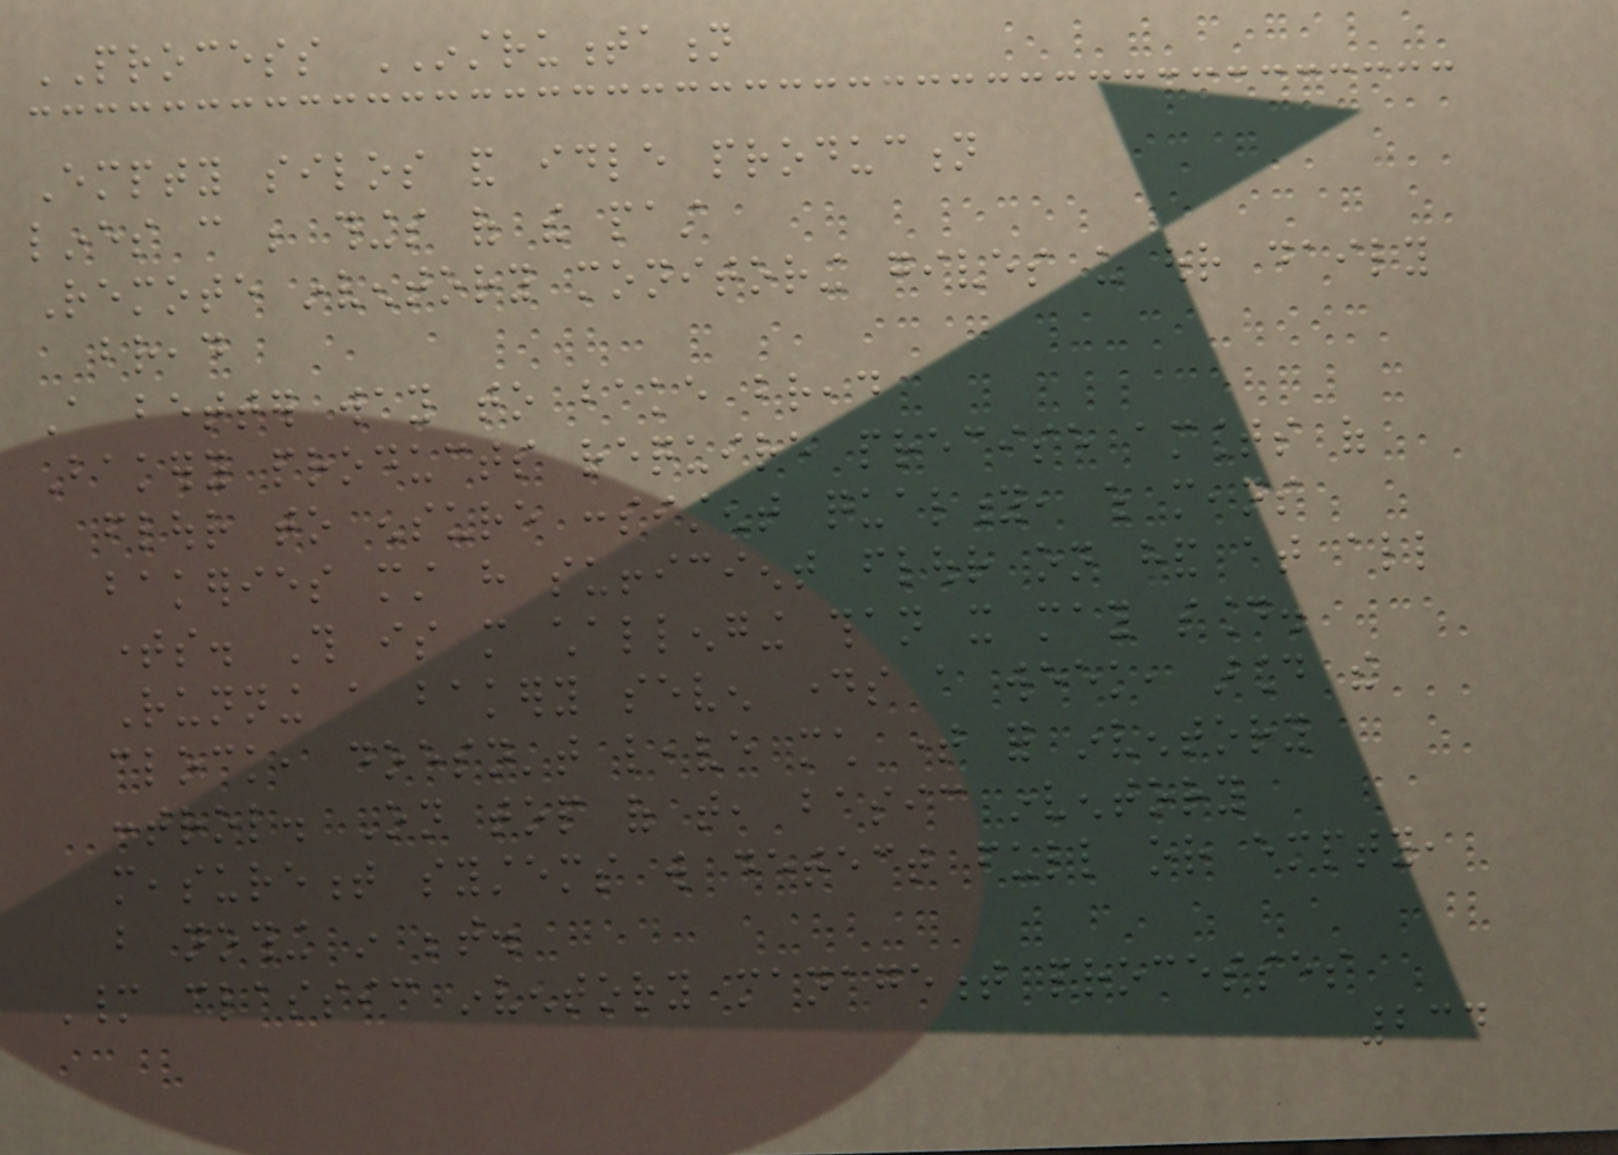PROCESS INSTRUMENTATION
Empty silos and idle production
lines can be things of the past
Remote inventory monitoring gives us our daily
bread
A better way to bake bread
Bakery products require precise amounts of
flour to ensure consistent quality, which means
bakeries must have sufficient flour on hand at all
times. This is more challenging than it may sound.
Running a bakery seven days a week, around the
clock, doesn't leave much time for inventory
control. On top of that, basic inventory
measurement systems will detect full or empty,
but nothing in between.
Many classic inventory management processes
234
